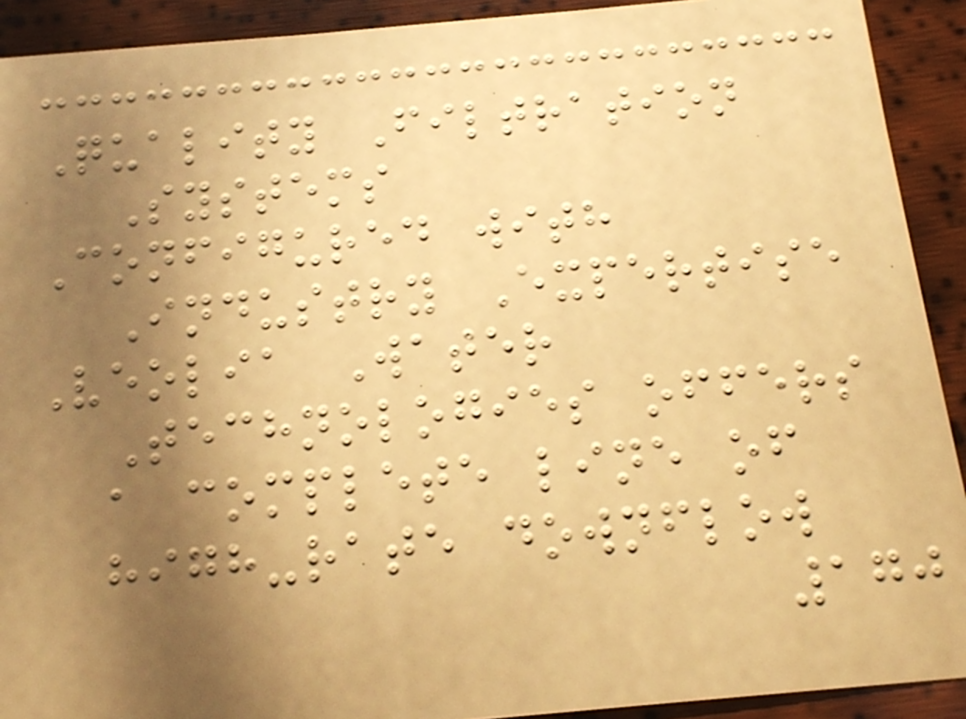Quality Filtration
Systems
Configured with
Industry Expertise
Veolia Water
Technologies offers
a complete line of
high-rate downflow
170
